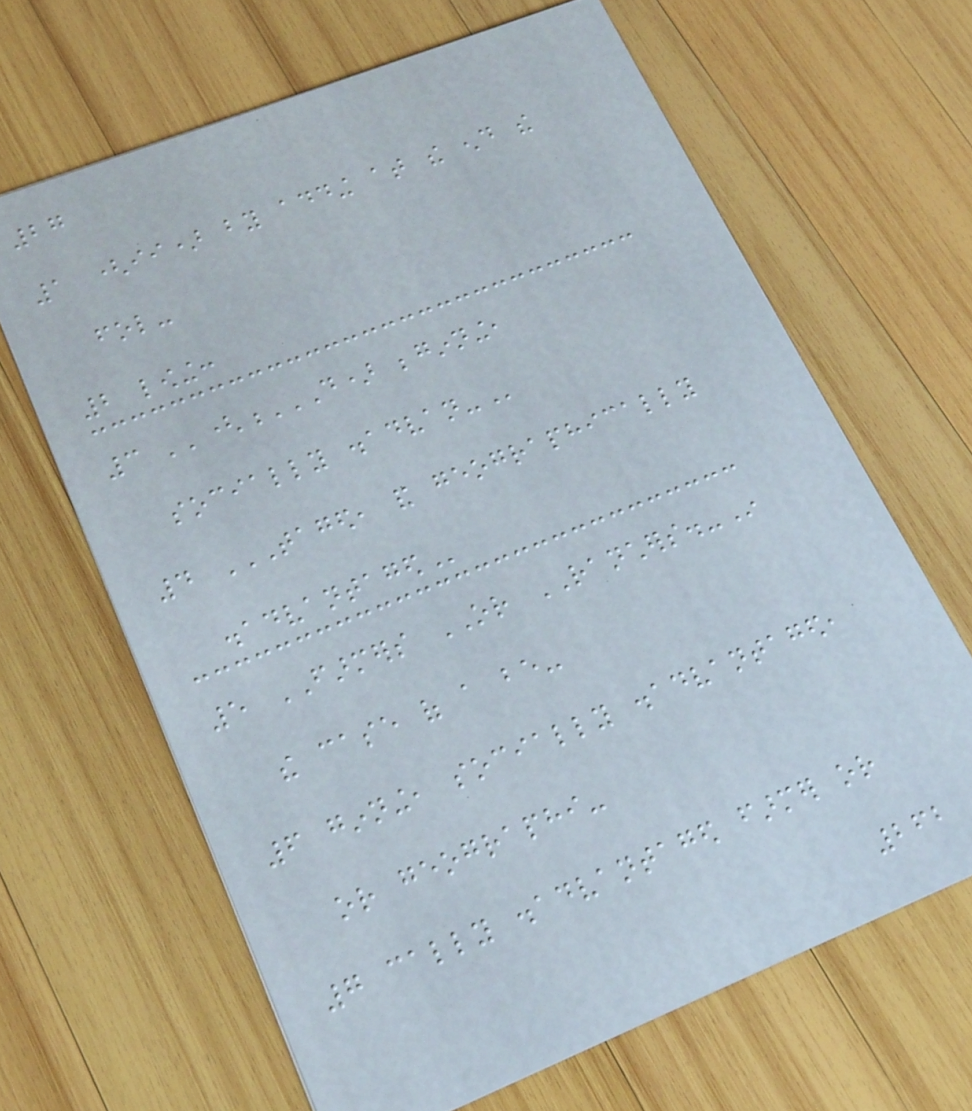27
1 (ii) by adding at the end the
fol-
2 lowing:
3 ''(D) BEGINNING,
SOCIALLY DISADVAN-
4 TAGED, AND GEOGRAPHICALLY
DISADVANTAGED
5 FARMERS OR RANCHERS.-In
the case of a be-
6 ginning, socially disadvantaged,
or geographi-
7 cally disadvantaged farmer or
262
